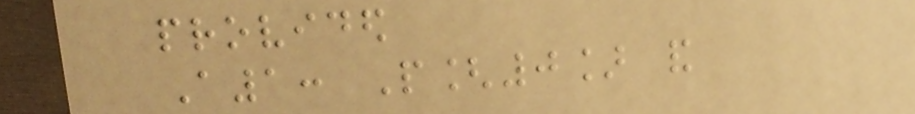provided
A1: P[0] and
